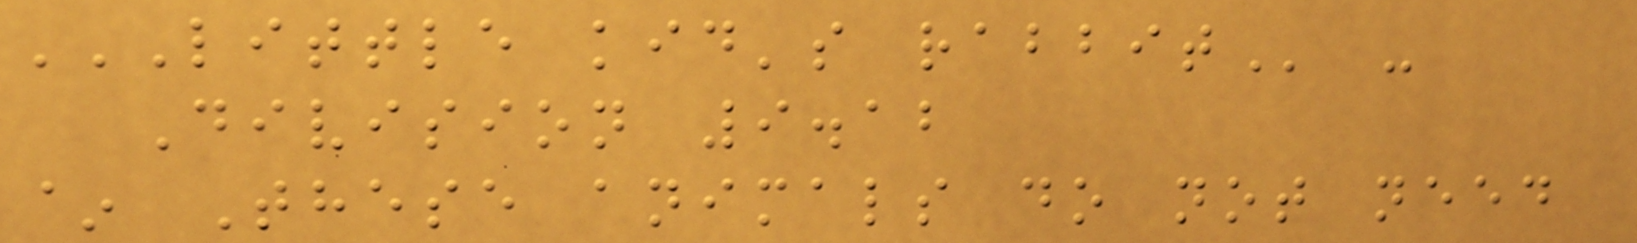LITTLE KID'S RABBIT -
Division 9.12
~ These animals do not need
